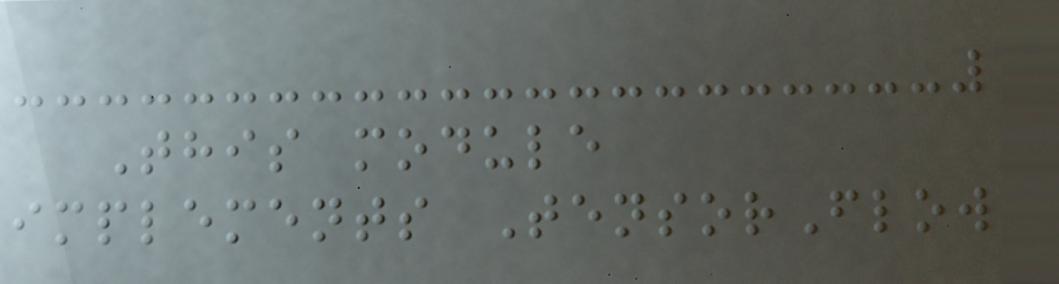This module
implements TensorFlow
